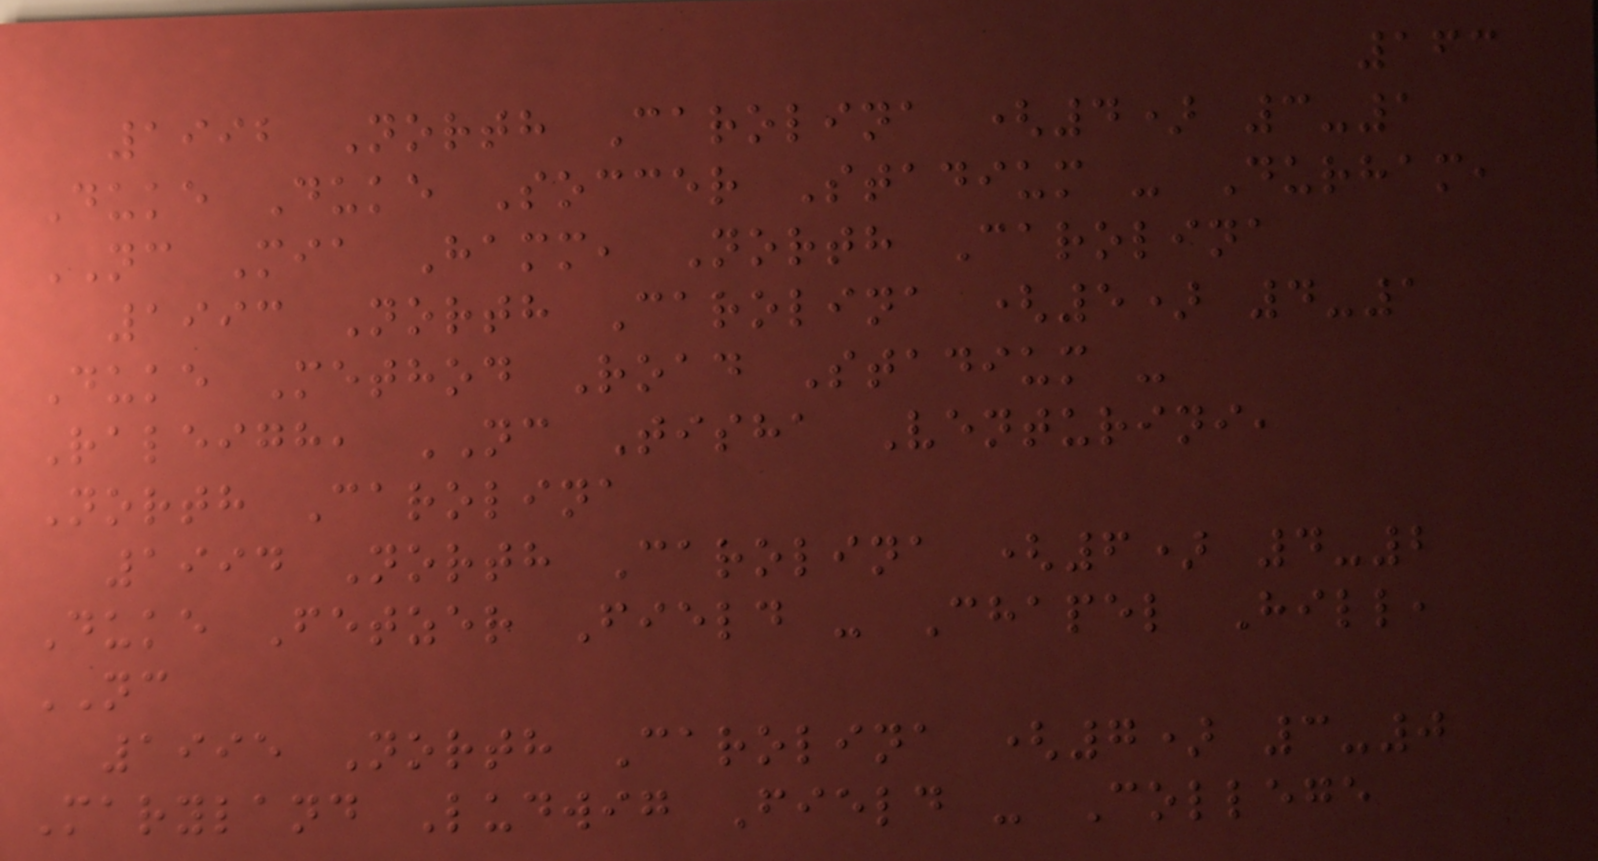163
1992 North Carolina (4) 3-1
Duke Duke Soccer Stadium - Durham,
NC Mia Hamm, North Carolina
1993 North Carolina (5) 4-1
Duke Method Road Stadium -
Raleigh, NC Tisha Venturini,
North Carolina
1994 North Carolina (6) 4-2
Duke Fetzer Field - Chapel Hill,
NC
1995 North Carolina (7) 3-0
Maryland Ludwig Field - College
